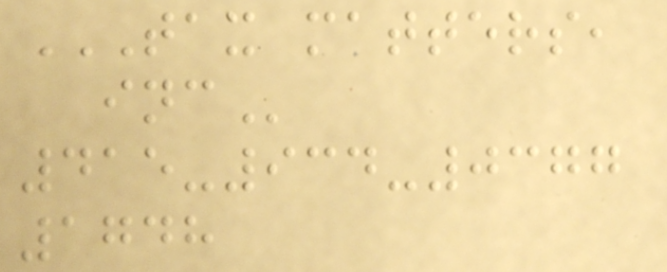TAX MATTERS,
INC
415-934-0377
1748
